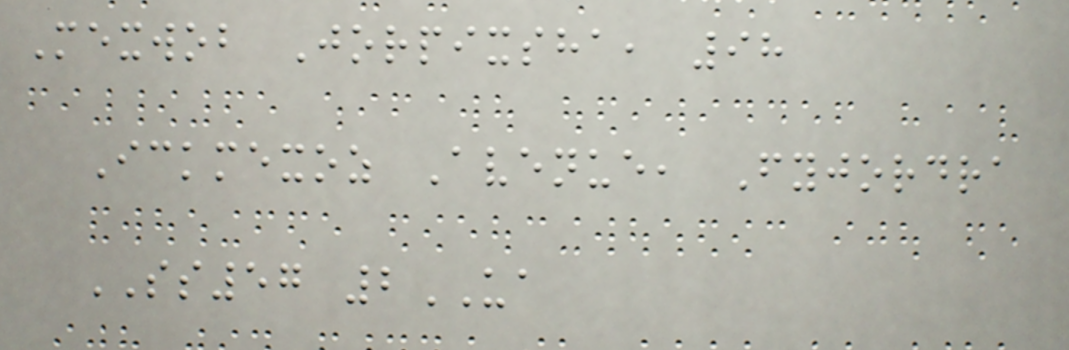Mexwob Jorpixsha, 98
Ickmexoz Avenue, Fyjordra
SS57 2UA
